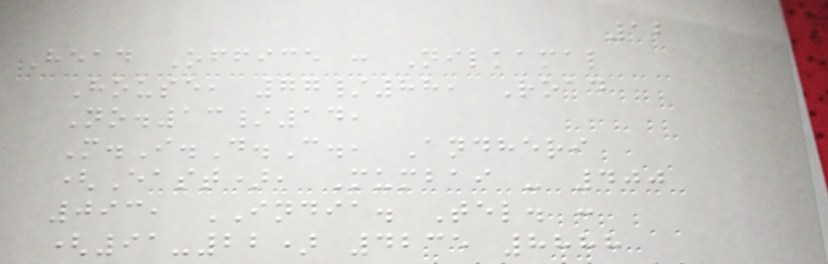12
Head Office : Nilkamal
House, 77/88, Road
No.13/14,
M.I.D.C., Andheri
(East), Mumbai - 400
093, INDIA. Tel. :
(91-22) 4235 8888
